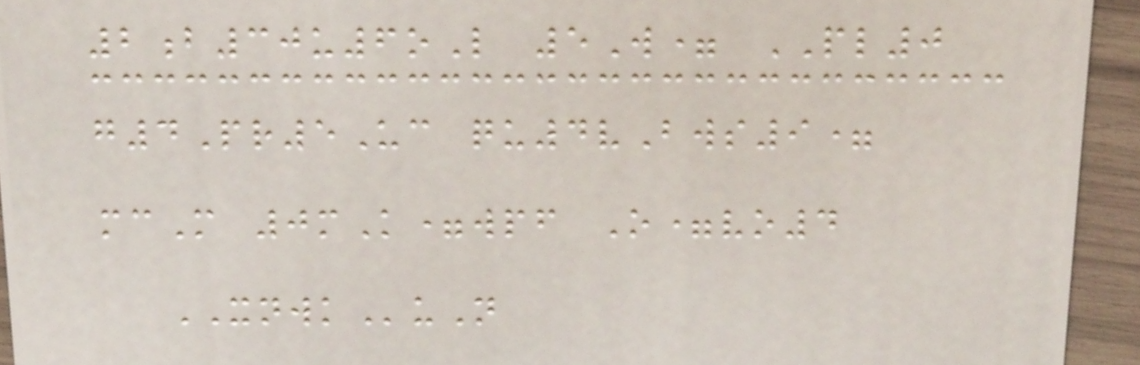2b30u6oL 5W= PL0
g4Pr5Uc qu4vBws9=
mcM 0mK=wpf O=vo4
XNWKuN
